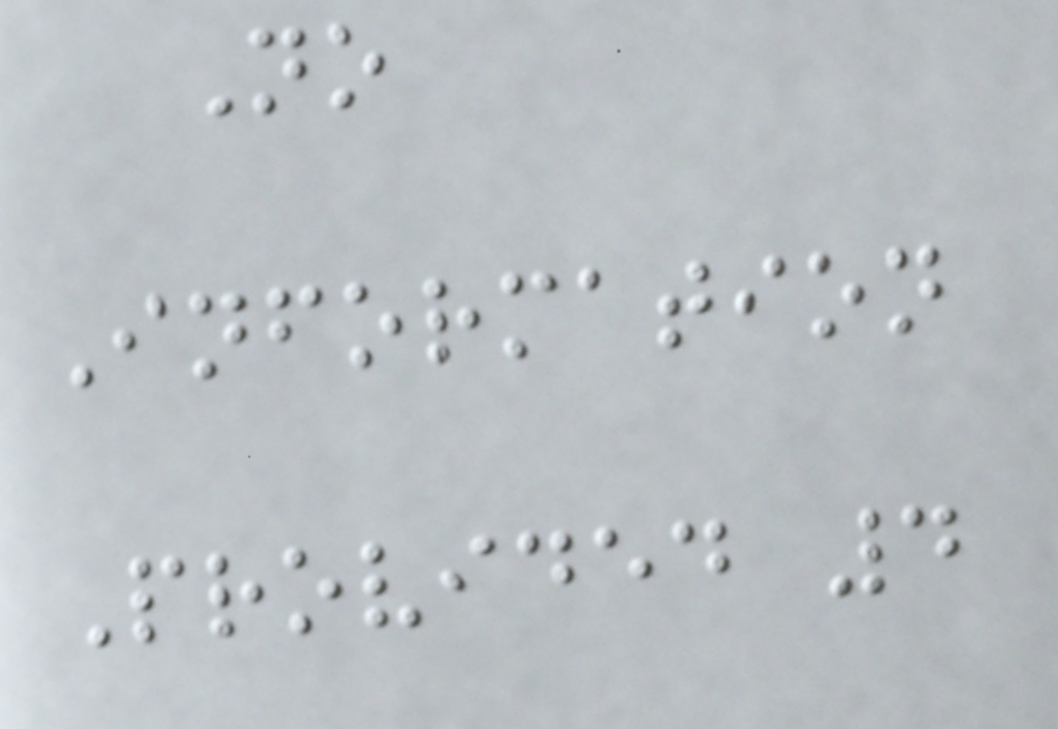No
Information
Provided 4
